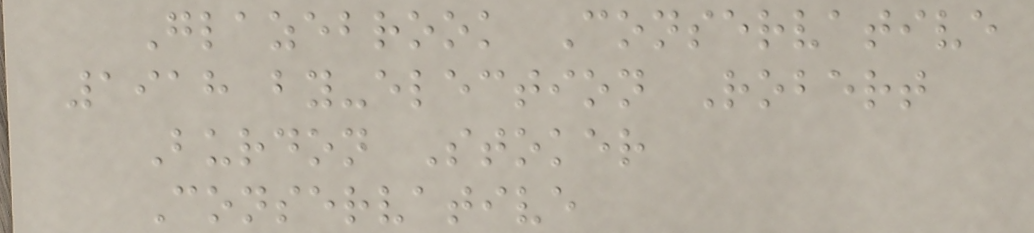Glazebrook Conservative
1918 by-election Robert
Burdon Stoker
Conservative
